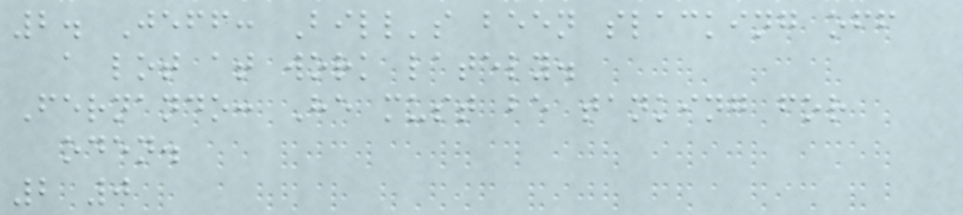2. Jeff: Bill's been slacking off
a lot at work lately.
Fernando: He must be tanking for
oden.
2 0
